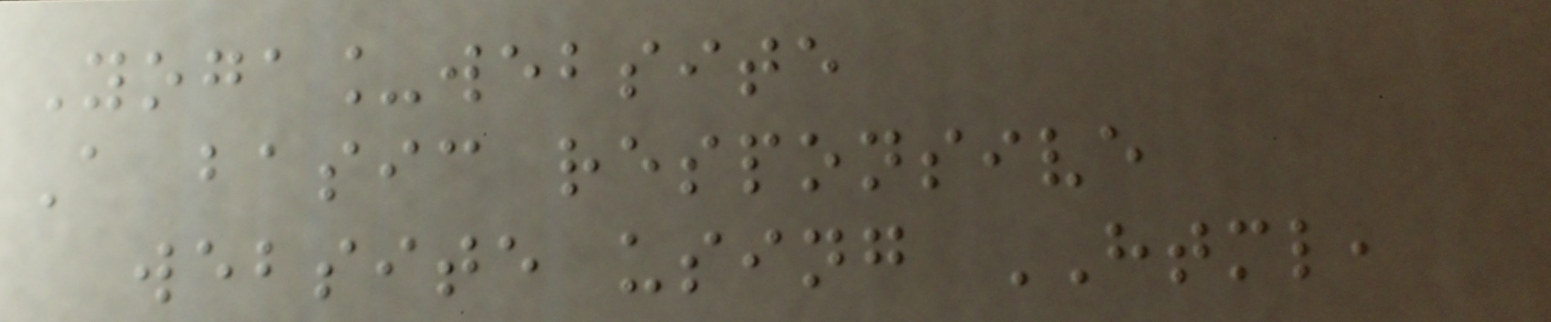Yoga_website
A basic responsive
website using HTML,
